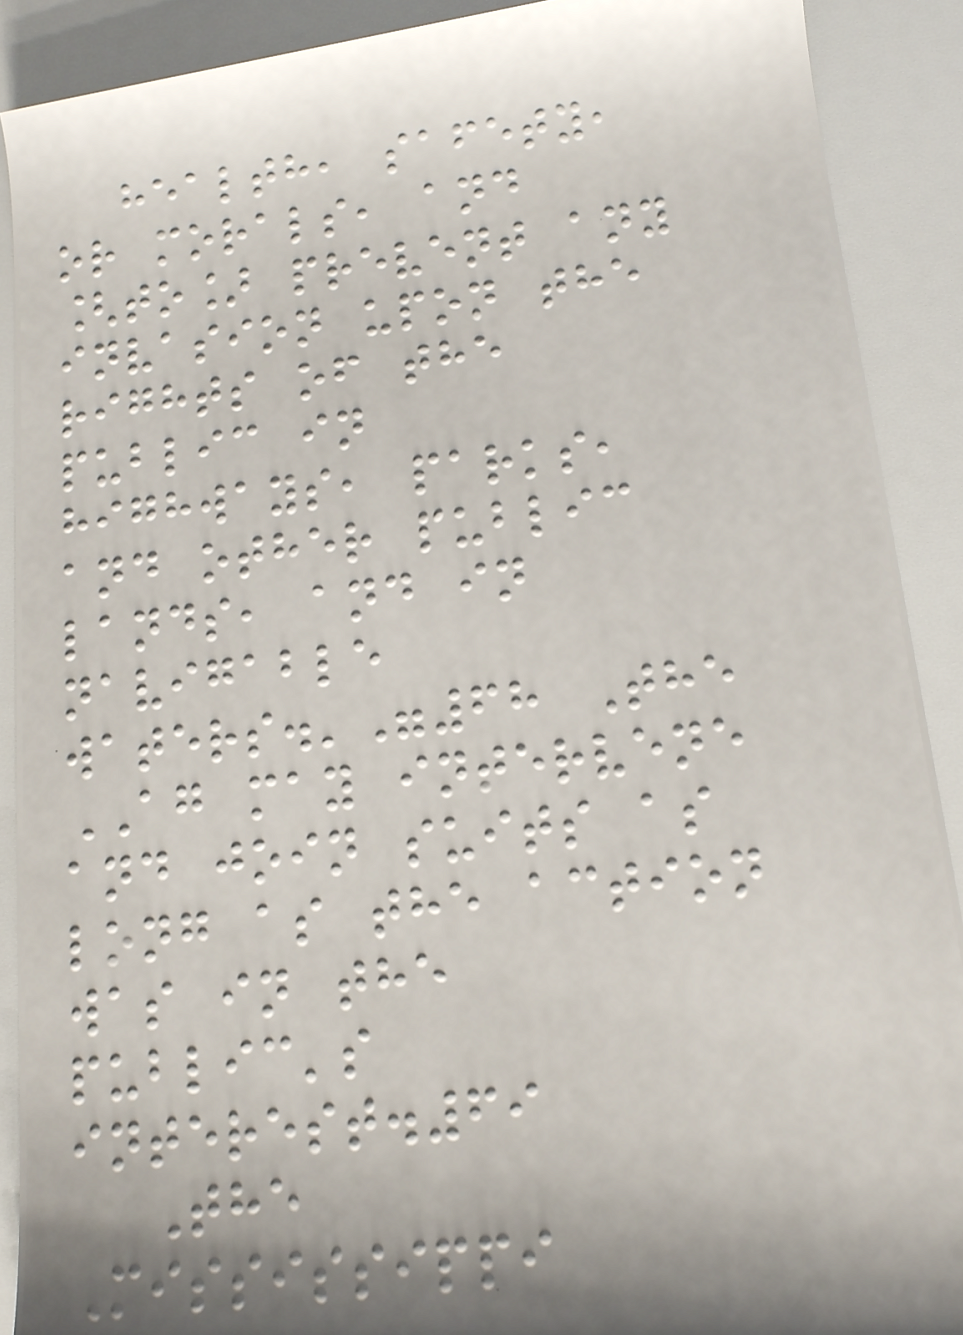health, safety,
or morals, and
[to] prevent any
invasion upon the
rights of the
public in
highways, parks,
and other public
lands, and in
navigable
waters.'"68 The
AG may intervene
and join suits as
long as the action
was in the
public's
interest.69
The
Mississippi
